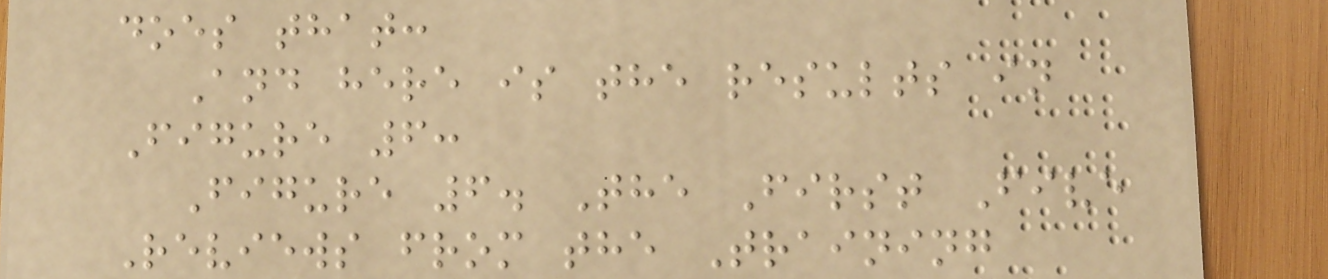does that:
And here is the results in
Figure 6:
Figure 6. The First Five
Reviews from the Training
